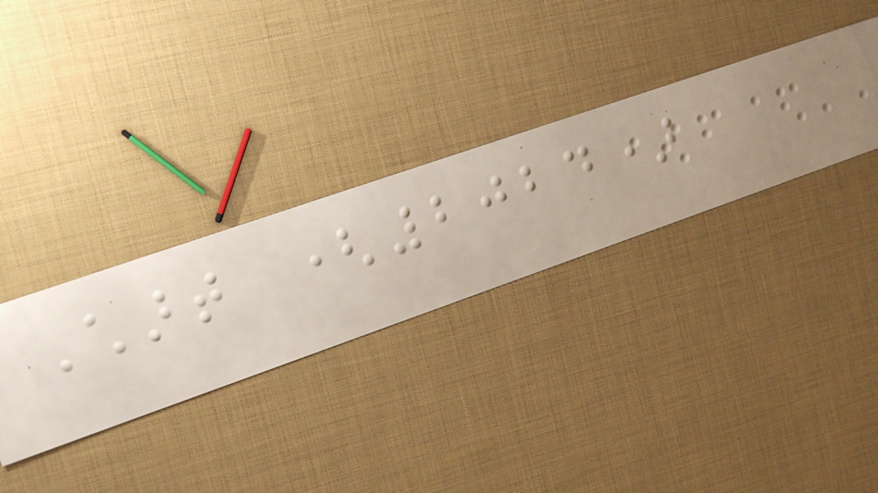Chart (2024)
